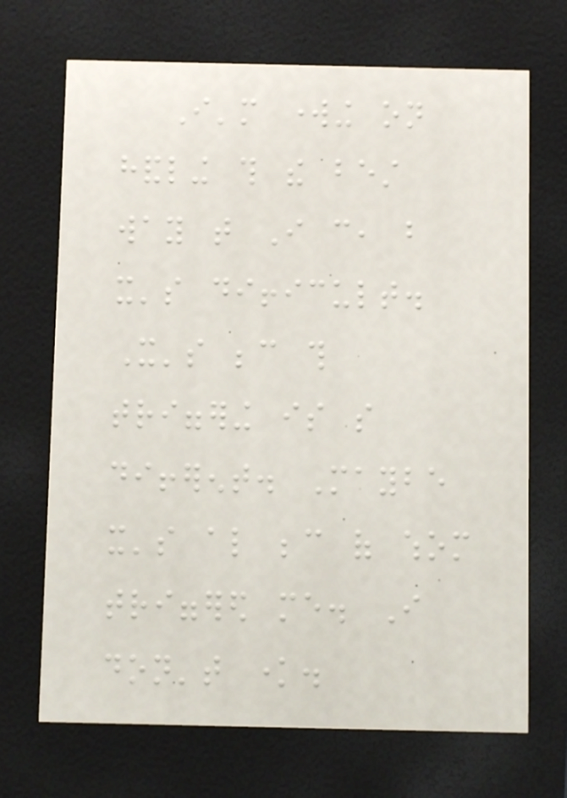I'm working on
handling this the best
way that I can, but
it's difficult.
It's because this
triggering is so
different. Maybe
it's also because of whom
triggered me. I
don't know.
